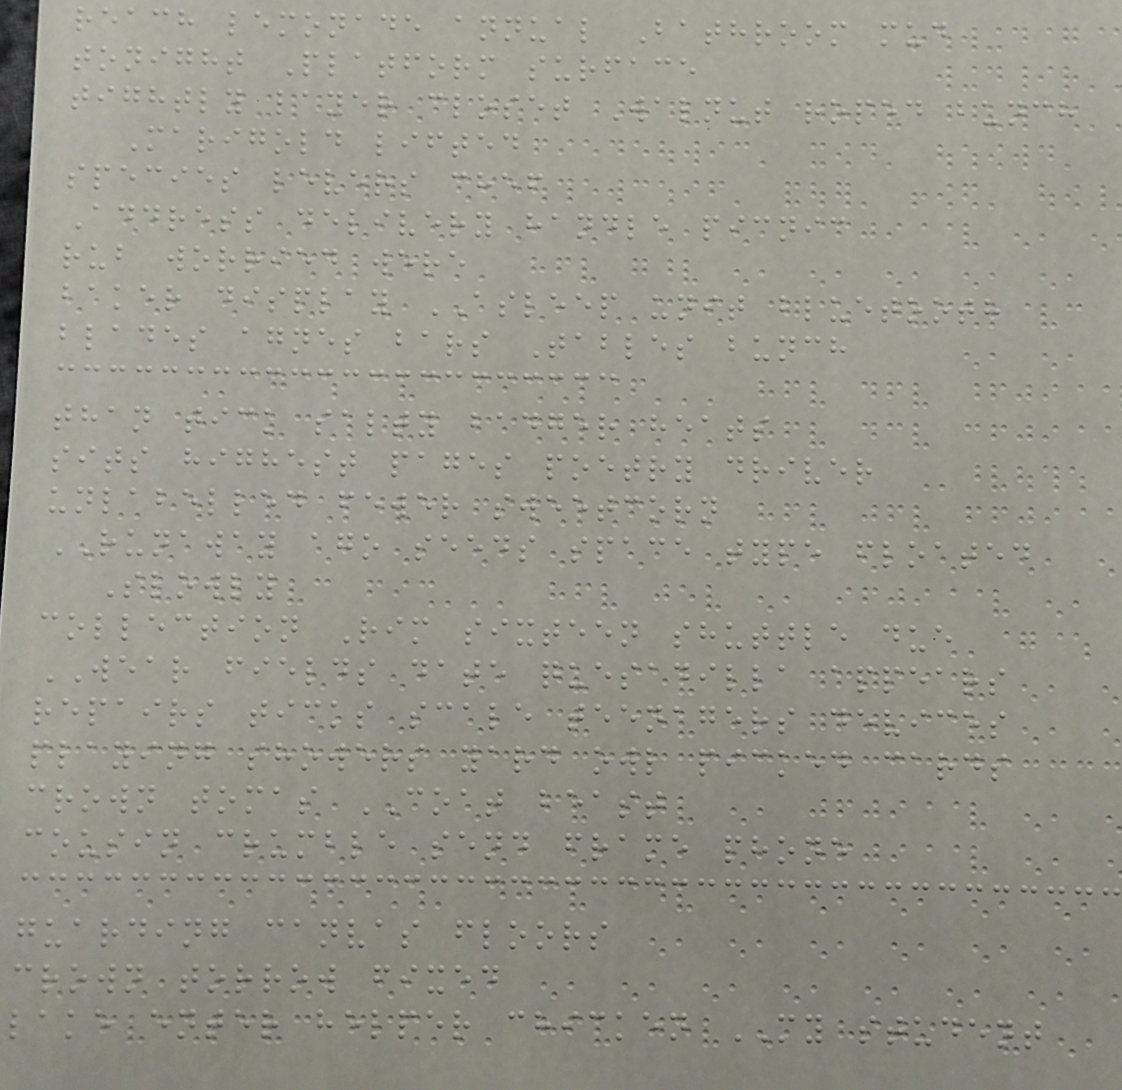reach lemonade annual Bathroom mud
tonight Platform surface
tightly layer closet Walnut roped bunch
Marigold lifted
species levers chef
Address delivery handle picnic
rub worried were
baker display ASLEEP unit bluetooth
blades agnes bars Tables bunch
than tick salty badger heats
sits highest pages poetry driver
unlabelled fewer sweetcorn
RUNAWAY ago seeds space type floated
Slowly
collection Rim sixteen shuttle due
WEAR fields date quesadilla appears
repairs ticks scale teenagers devices
playing showers yard owl picked cards
crown tomas COAT beast
cousin crumble send frame phone
guarding canvas floors
crown torrow fixed
lake enter helper chicken MY student
